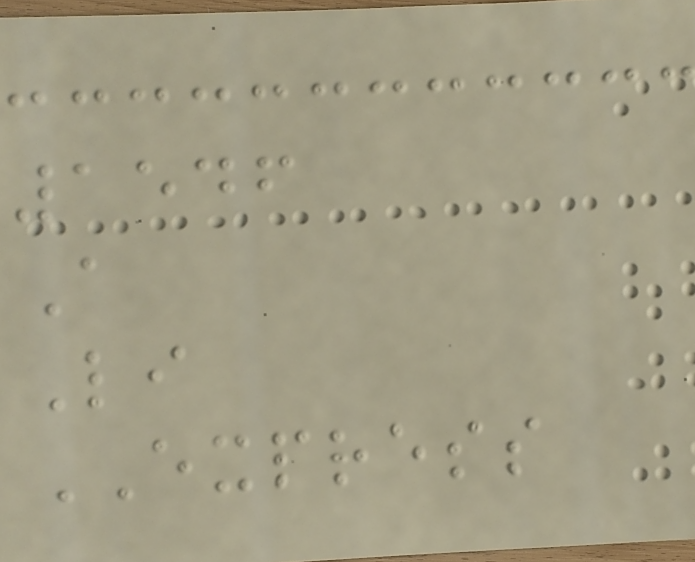1546
A
Li
EXPRESS
